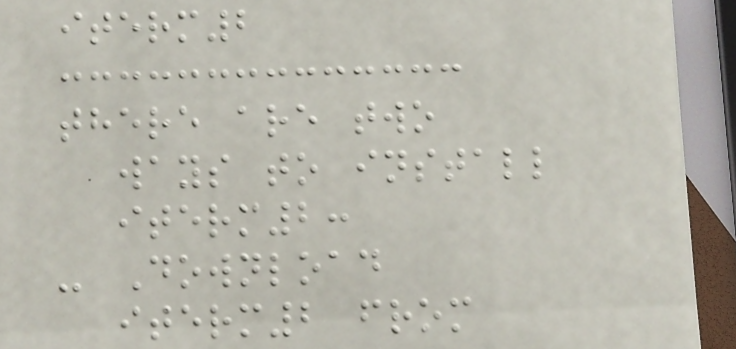iterm2
there are two
ways to install
iterm2:
- Download
iterm2 from
